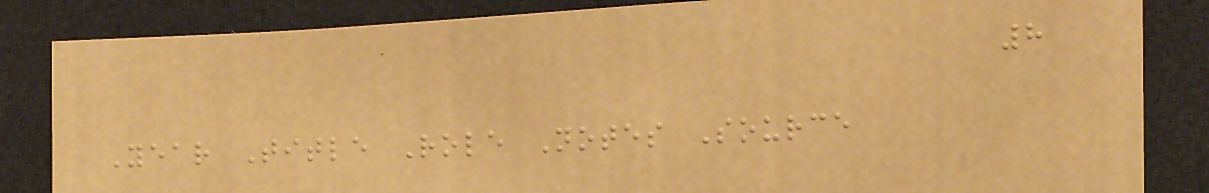8
Year Title Role Notes Source
